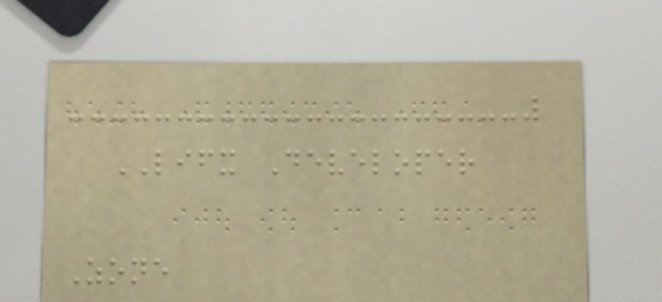LIFX Developer
Zone
